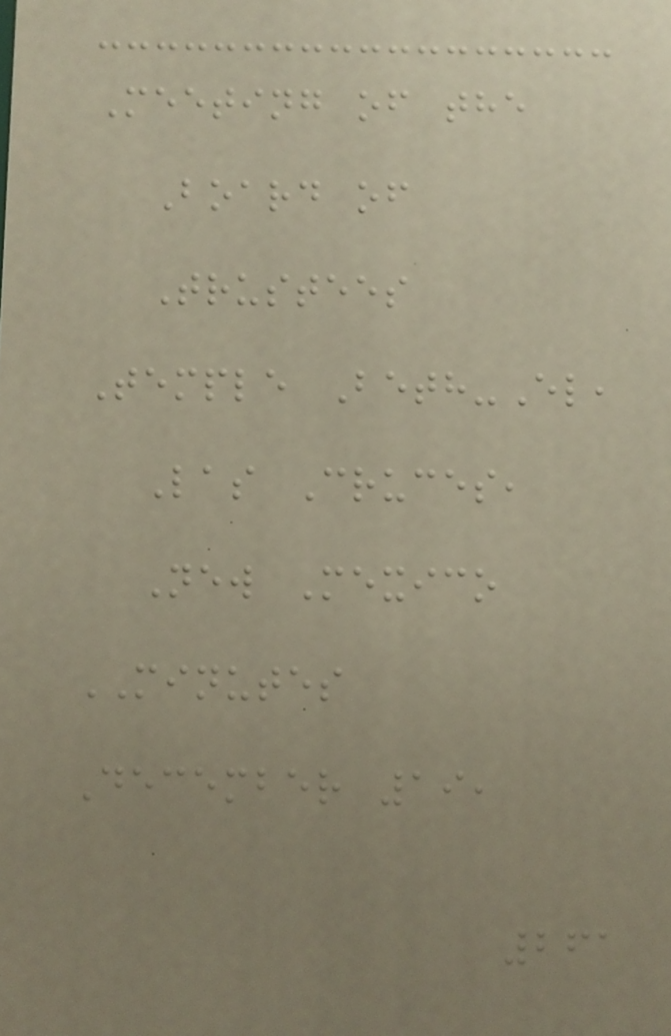Meeting of the
Board of
Trustees
Temple Beth-El,
Las Cruces,
New Mexico
MINUTES
December 19,
261
